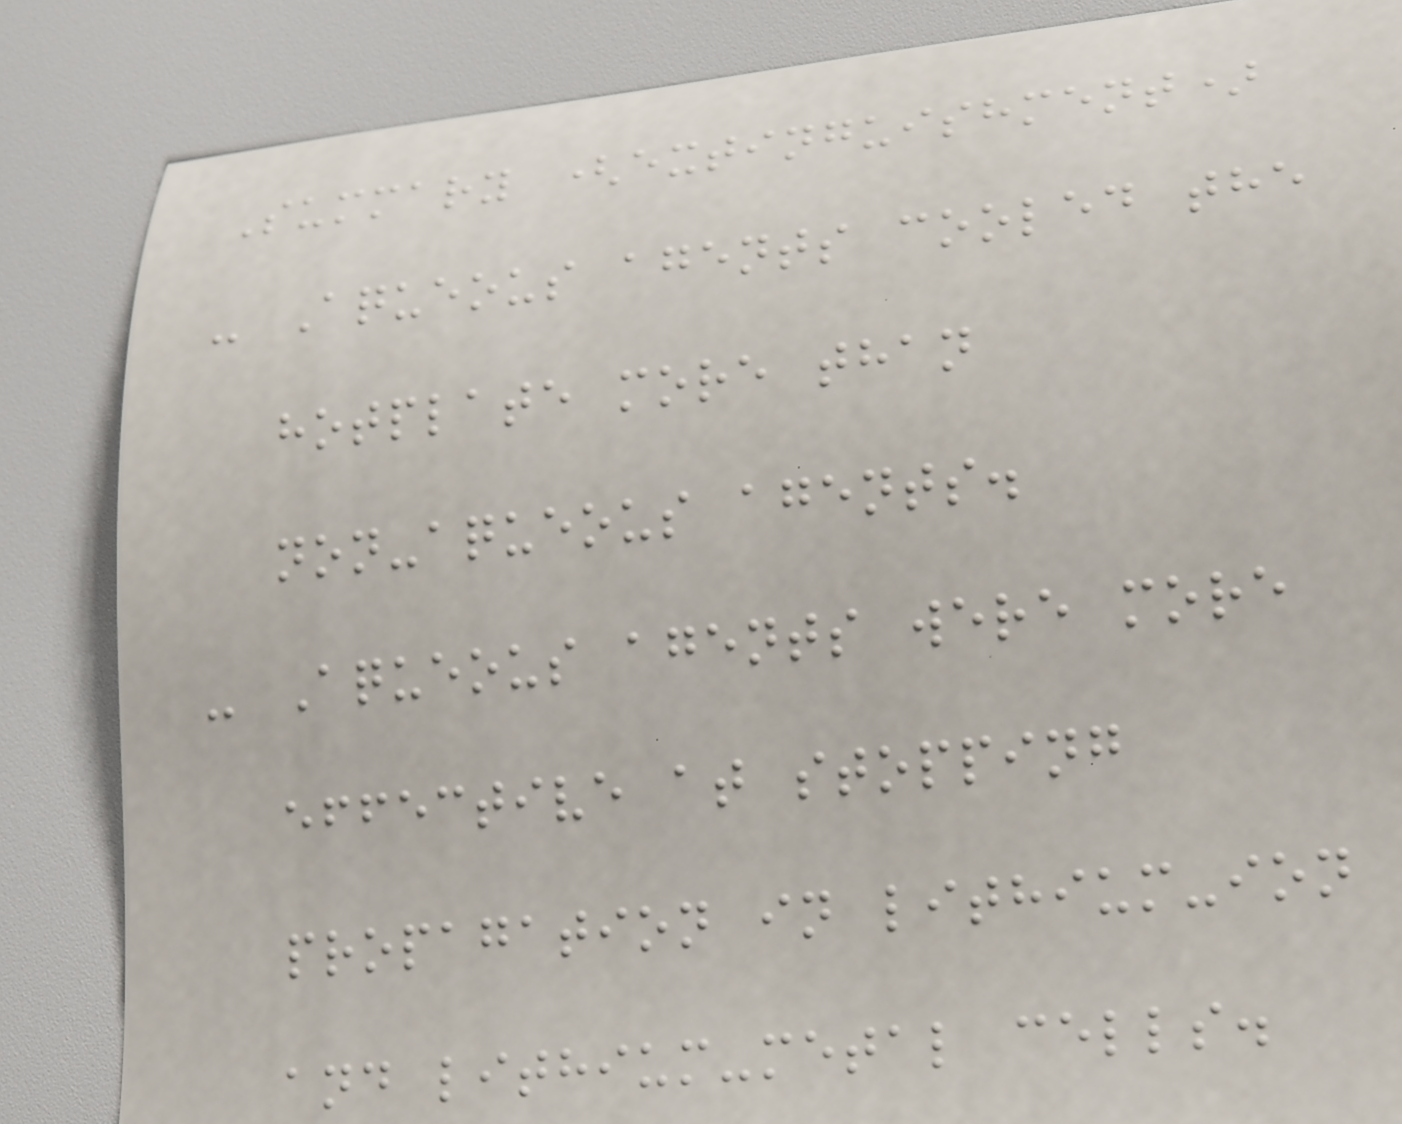Summary (extinguishment)
- Aqueous agents cooled the
hotplate more than
non-aqueous agents.
- Aqueous agents were more
effective at stopping
propagation in lithium-ion
and lithium-metal cells.
